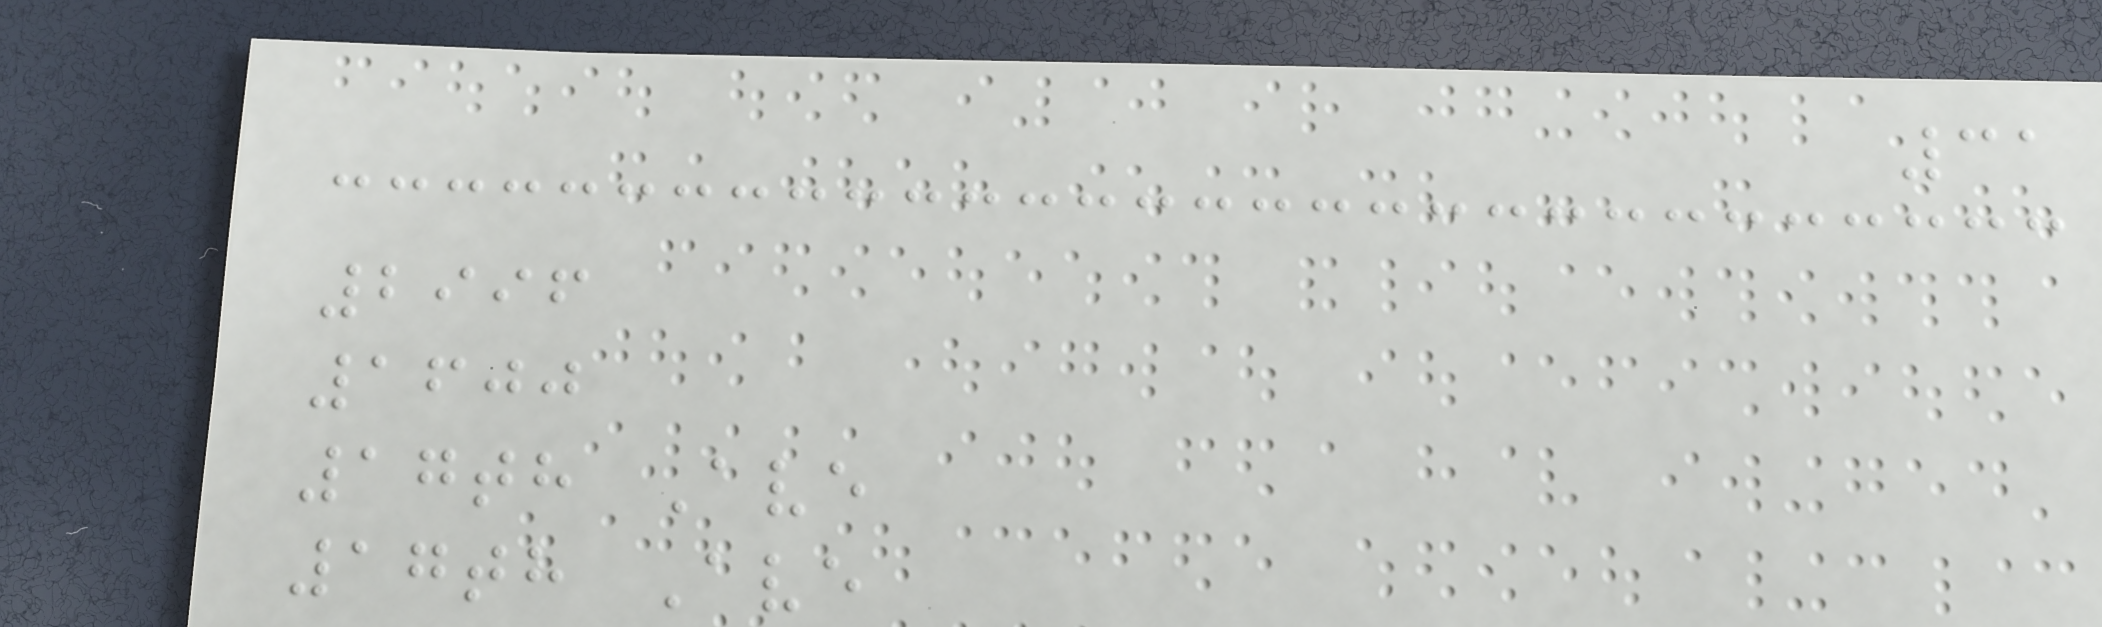31
2996
1600
17th Ave
17th Ave
